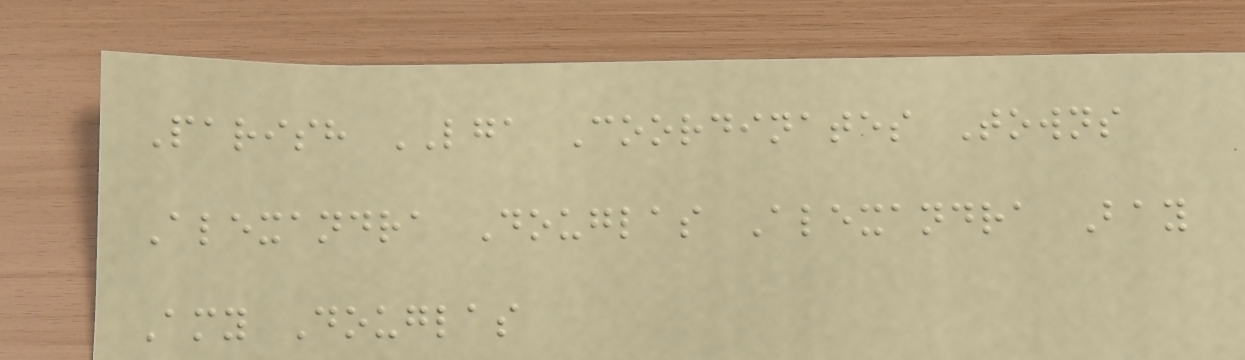Parish LGA Coordinates Towns
Alexandra Douglas Alexandra Bay
Amy Douglas
